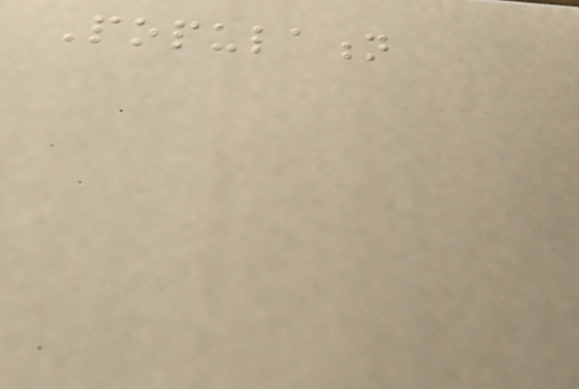Population
